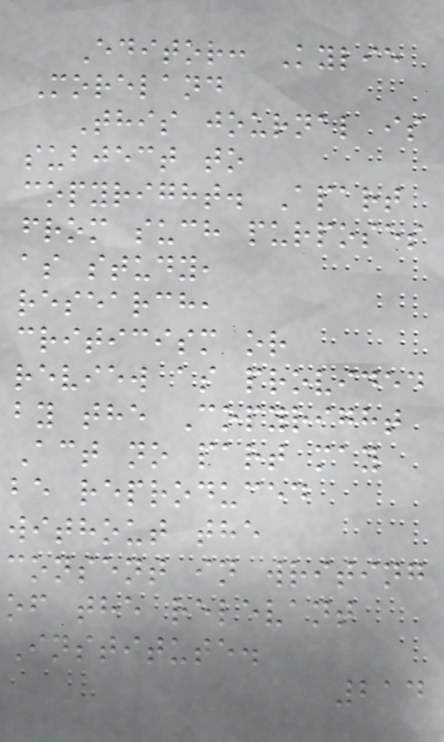Editor: Kylie
Moreland
This journal is
subject to
copyright. Apart
from such purposes
as study,
research,
criticism or
review as provided
by the Copyright
Act no part may
be reproduced
without the
consent in writing
of the relevant
Institute.
214
